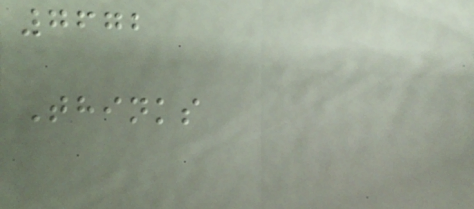7672
Thinks
